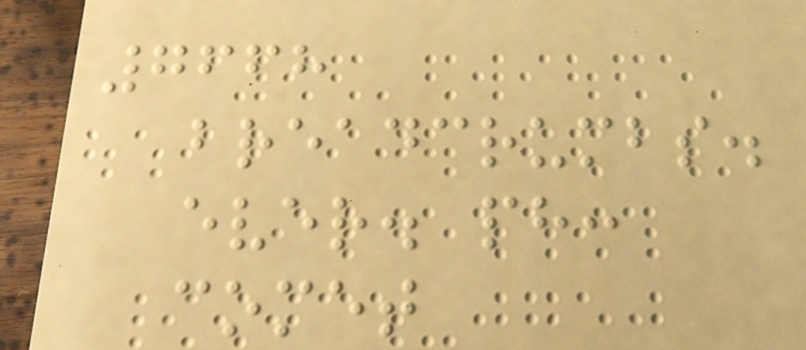7668
breadcrumbs.
ever. ph:
comet
